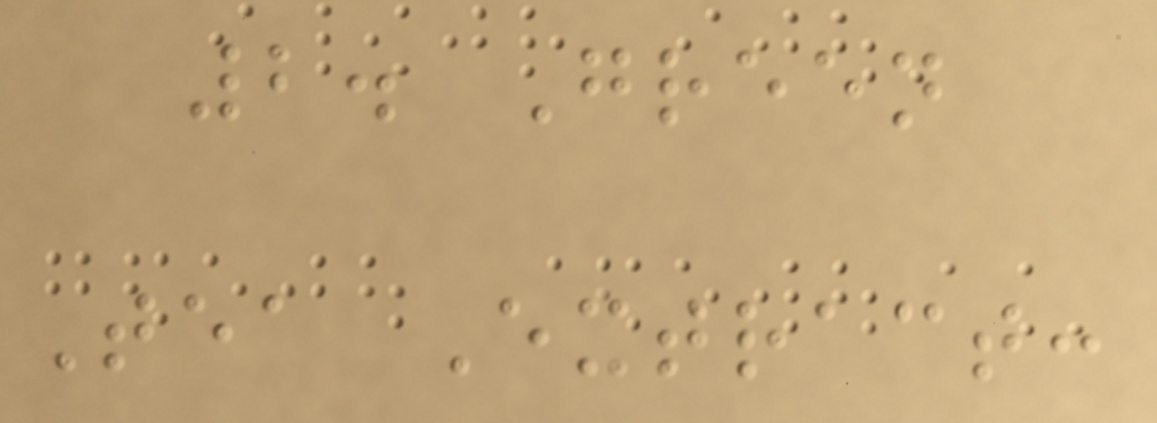2. Green
Tea Extract:
